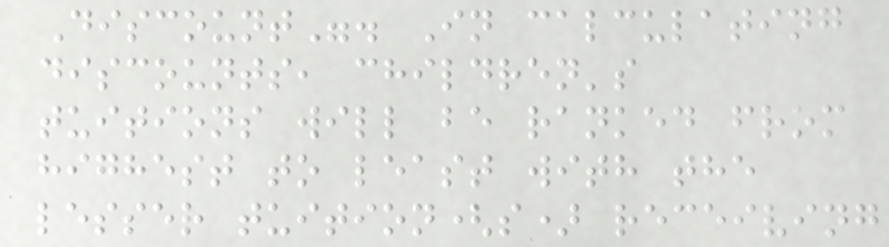Discount". In calculating
discounts, children's
tuitions will be ranked from
highest to least with the
lesser tuition(s) receiving
